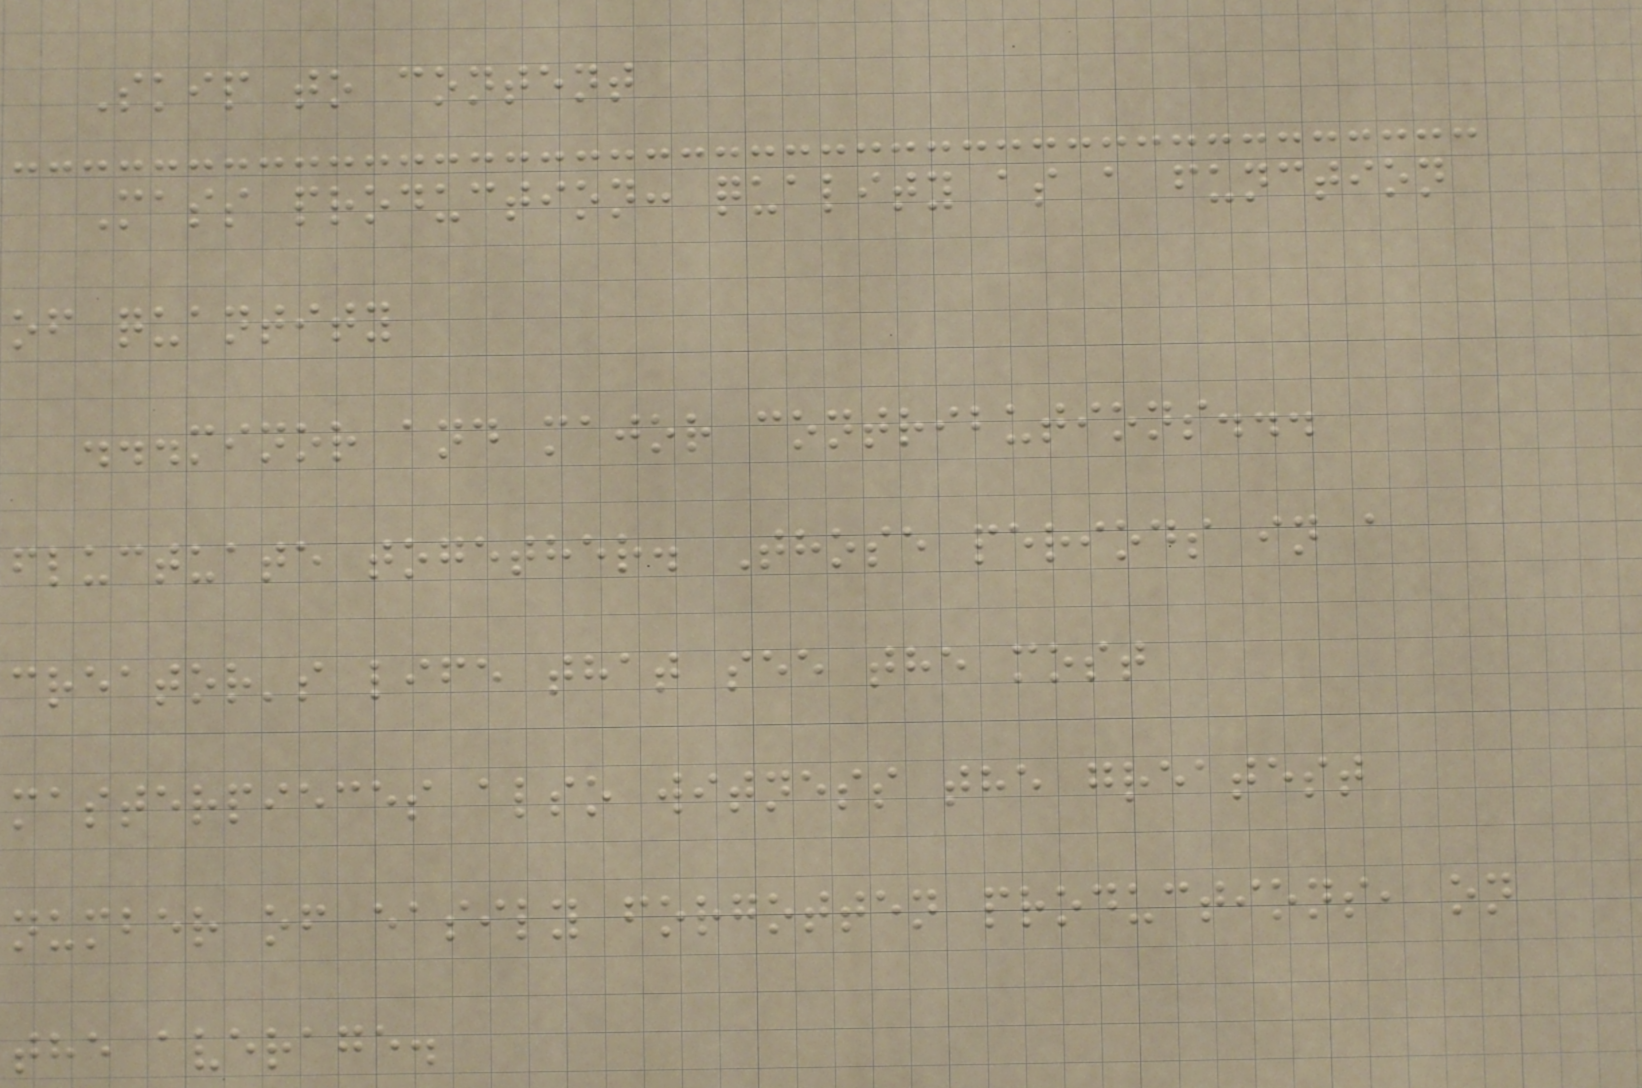Skip to content
Mass production: quality as a function
of quantity
...minor and major contributions...
fluctuate together. Those periods in a
creator's life that see the most
masterpieces also witness the greatest
number of easily forgotten productions, on
the average.
